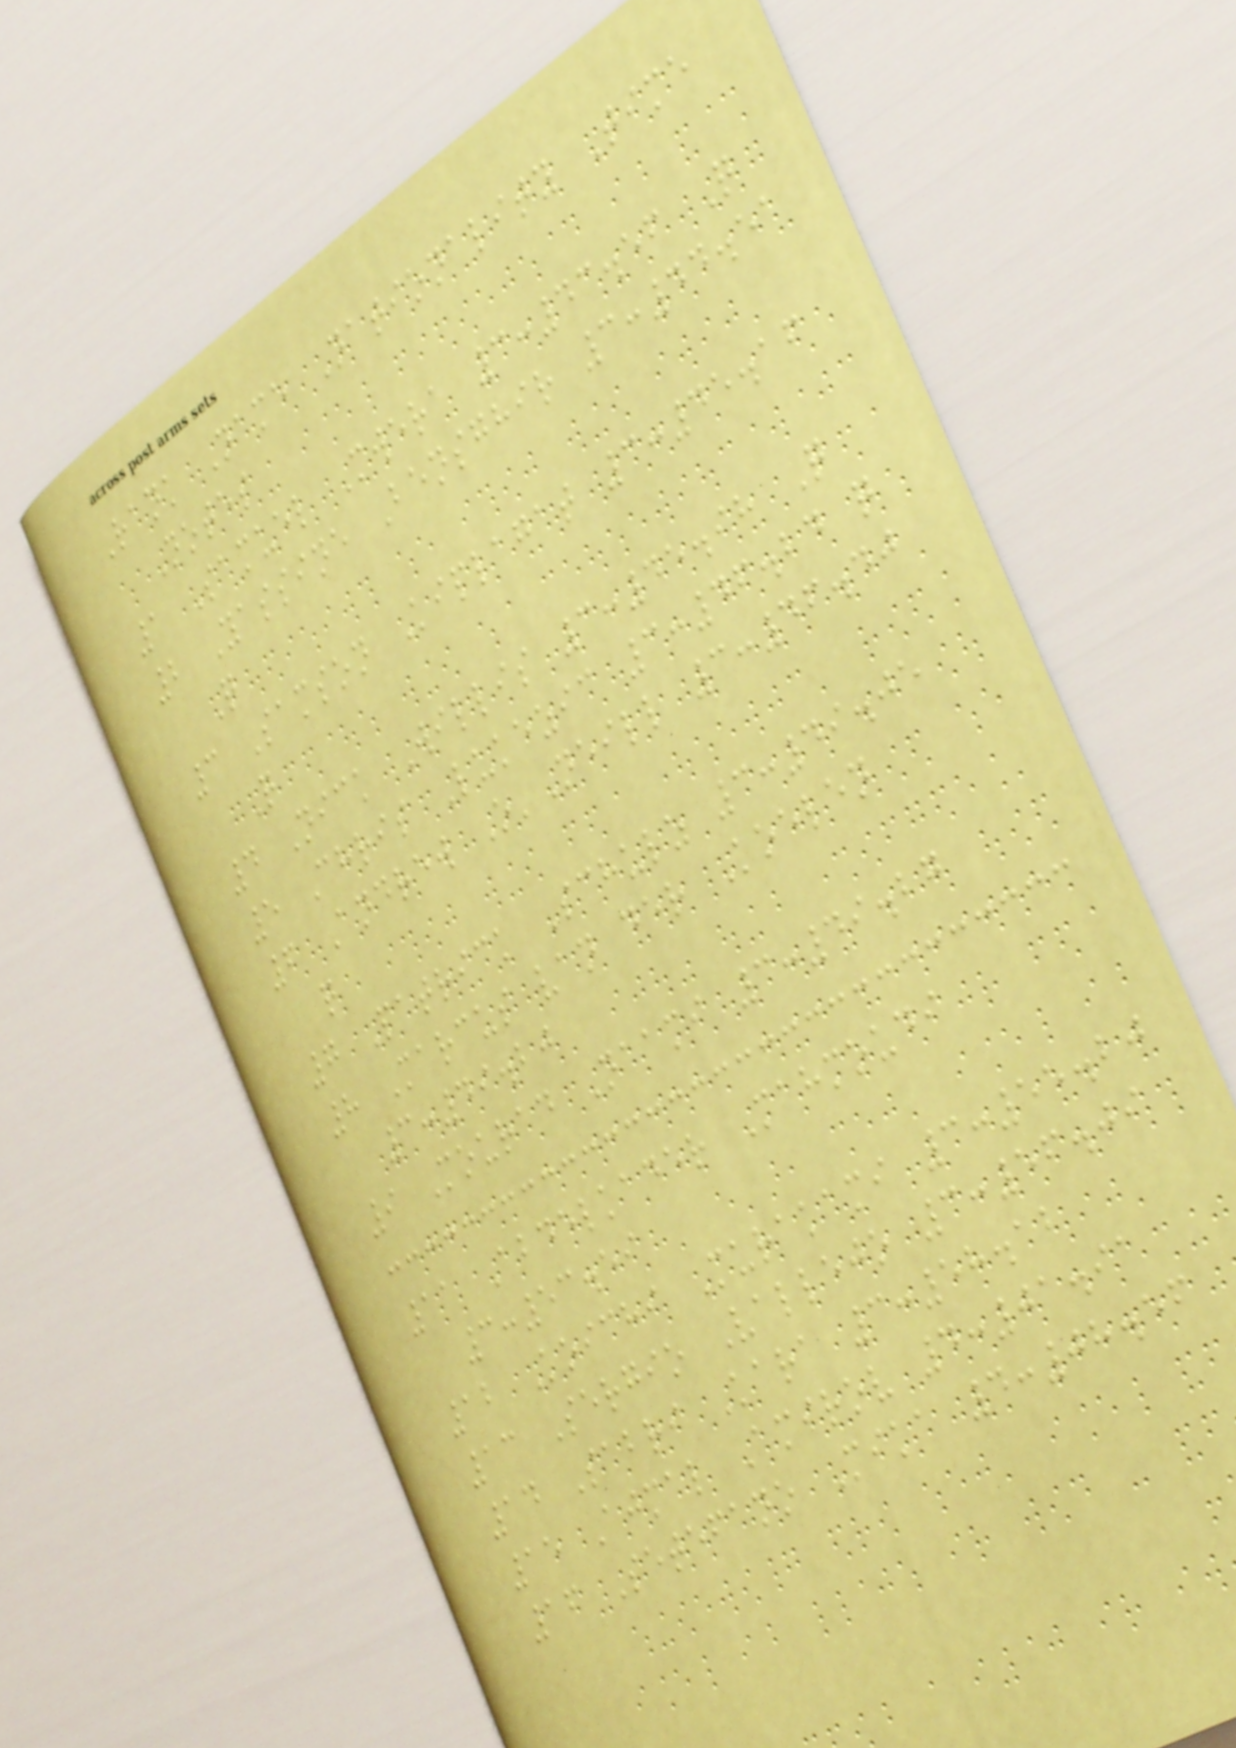Rank Name Nationality Time
Notes
1 Samuel Mwera 3:43.56 Q
2 Yassine Bensghir 3:44.51
Q
3 Samson Kiplagat 3:45.16
Q
4 Nick Willis 3:45.98 Q
5 Chris Lukezic 3:46.24 q
6 Andrew O'Neill 3:46.40
q
7 Patrick Schulz 3:49.05
8 Marcus van der Koelen
3:49.20
9 Mourad Naami 3:49.27
11 Abdelkader Mahmoudi
3:53.59
12 Koichi Murakami 3:55.20
13 Sergio Vallejo 3:56.09
14 Sabri Kara 3:58.12
15 Ajmal Amirov 4:01.91
16 Setefano Mika 4:08.56
